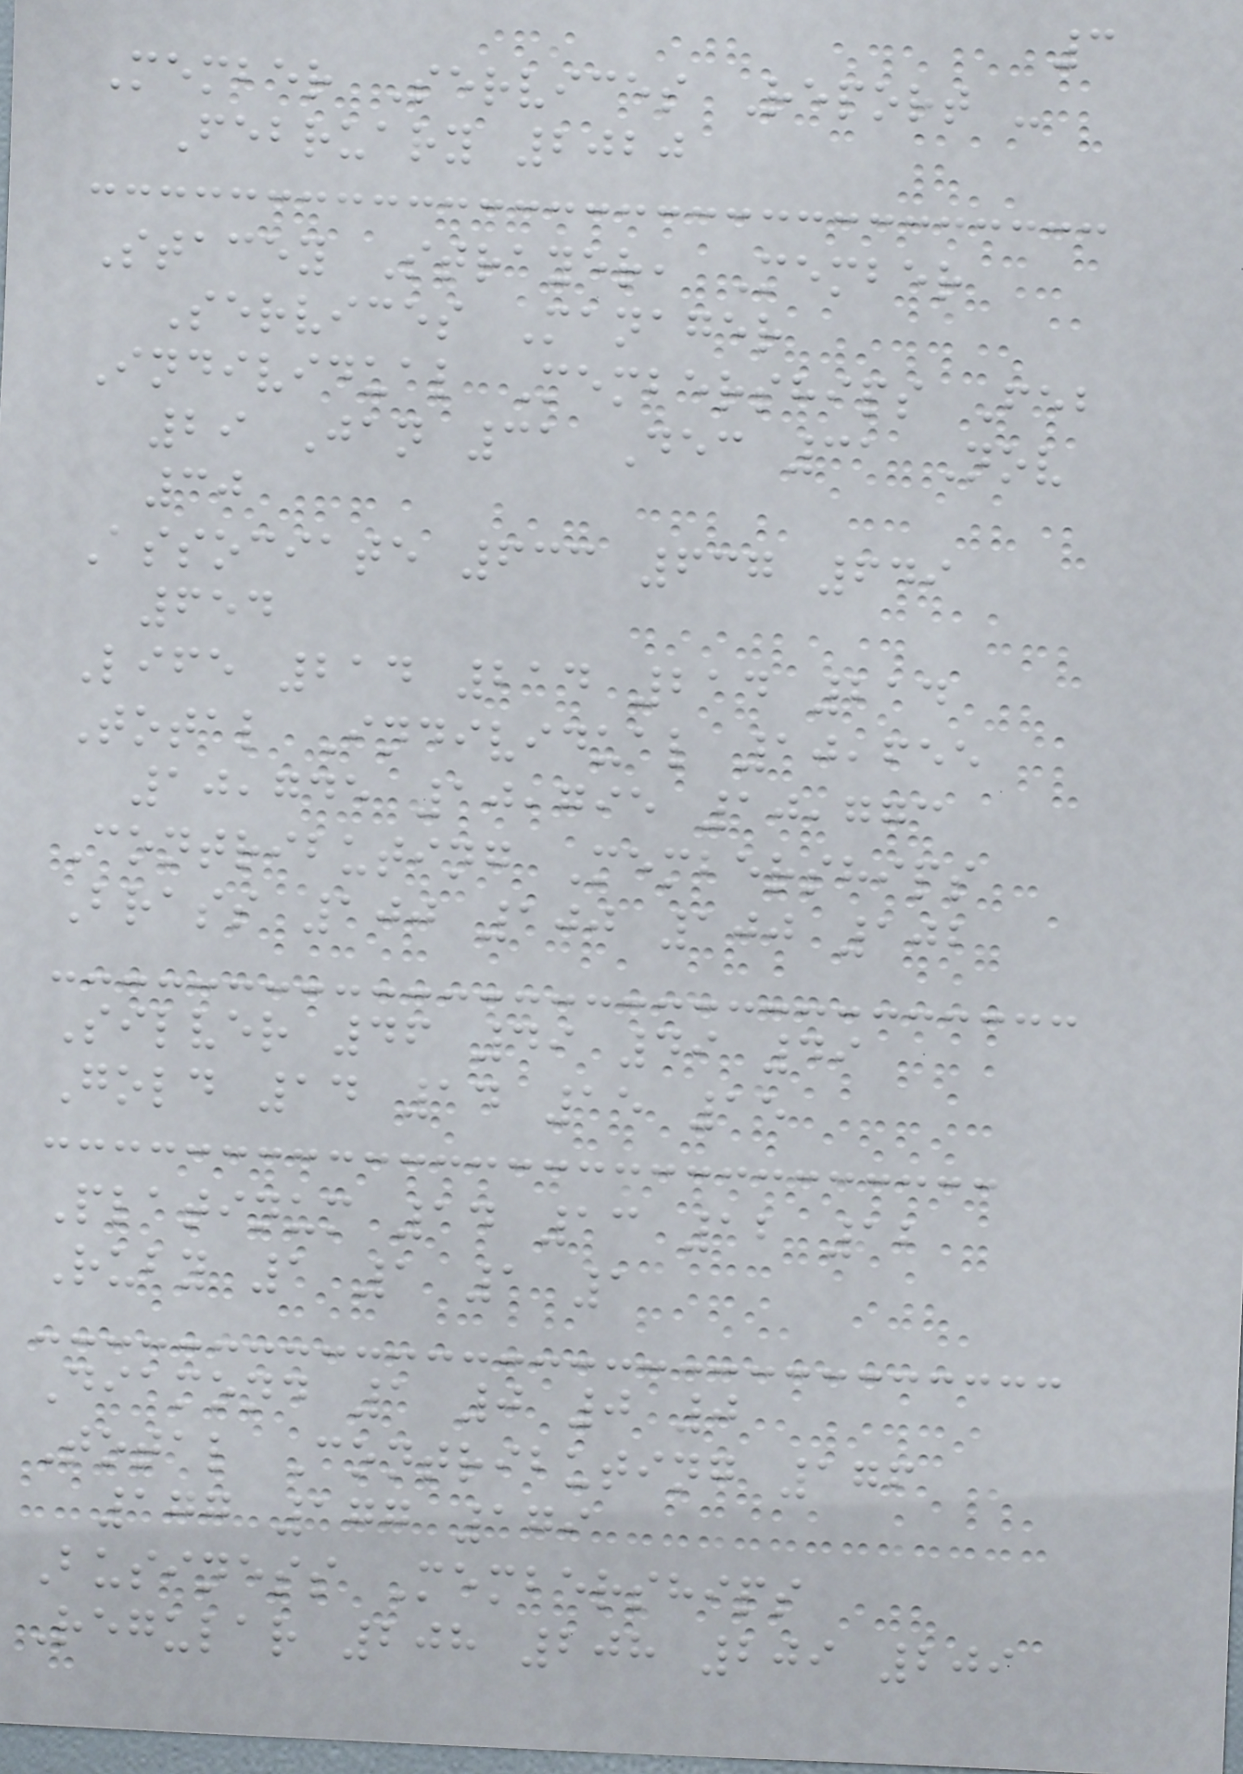3
Member Services Report -
February 2020
Stacey Strayer, Member
Services Manager
Individual Memberships Feb
29 Jan 31 Dec 31 Nov
30
Associate 633 637 649
654
Life 214 214 214 214
Total Individual 10,655
10,745 10,795 10,773
Contributing Memberships
Brass 100 100 100 102
Silver 46 49 49 49
Gold 14 14 15 15
Platinum 14 13 12 12
Ruby 1 1 1 1
Diamond 1 0 0 0
Total Contributing 176
177 177 179
Business Memberships
Regular 208 208 209 209
